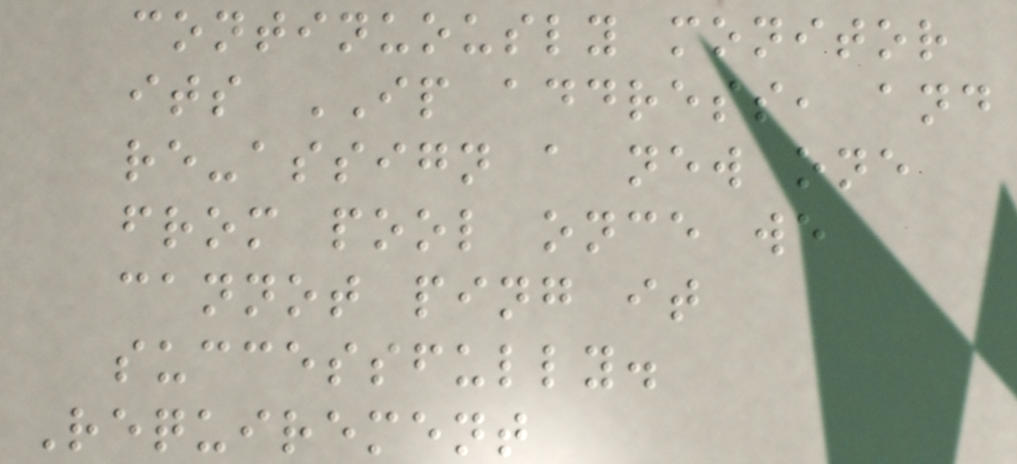continuously monitor
its IP address, and
re-assign a new one
from pool once we
cannot ping it
successfully.
Requirement
